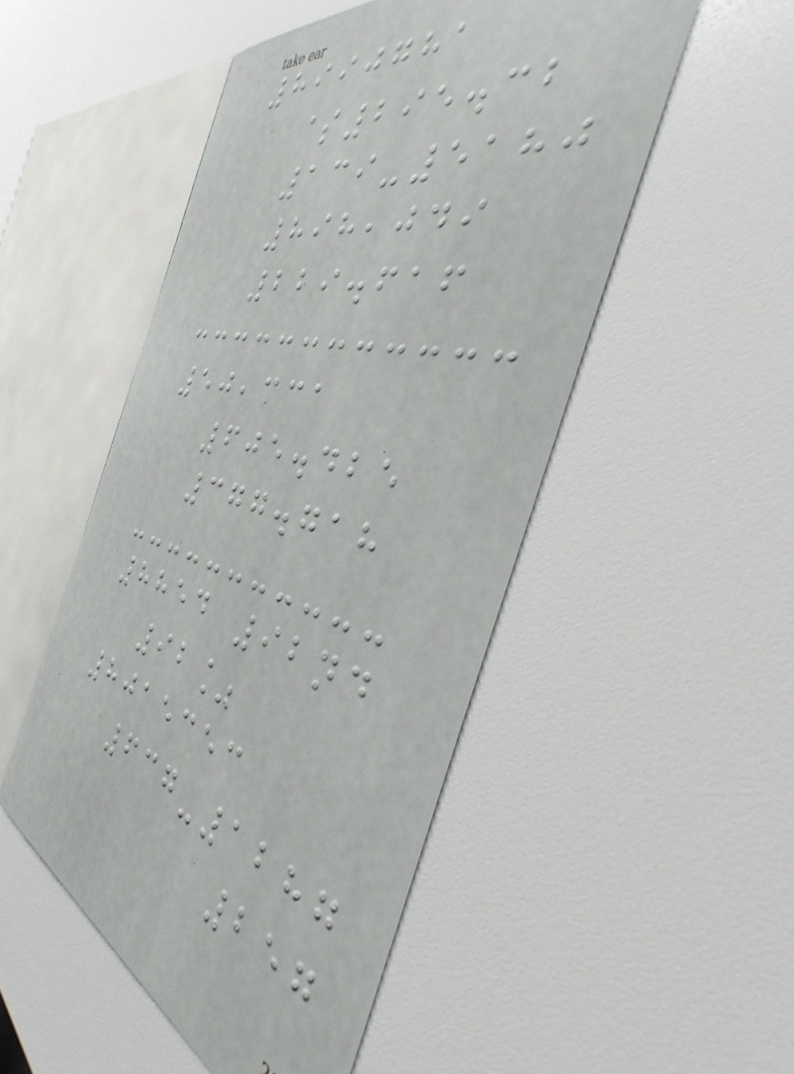8990781
$295.32
139-5180
898,049
229.616
50,331
605.425
377.718
8854 92nd
92%
8015353
637-1287
257
